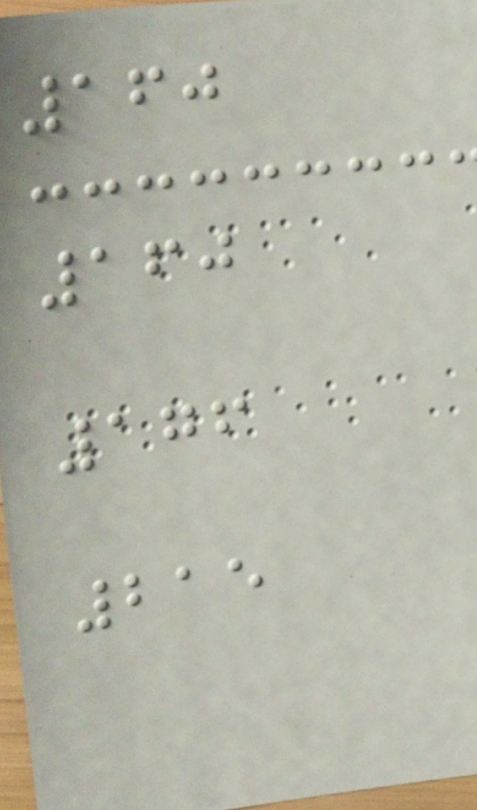160
160
176
215
